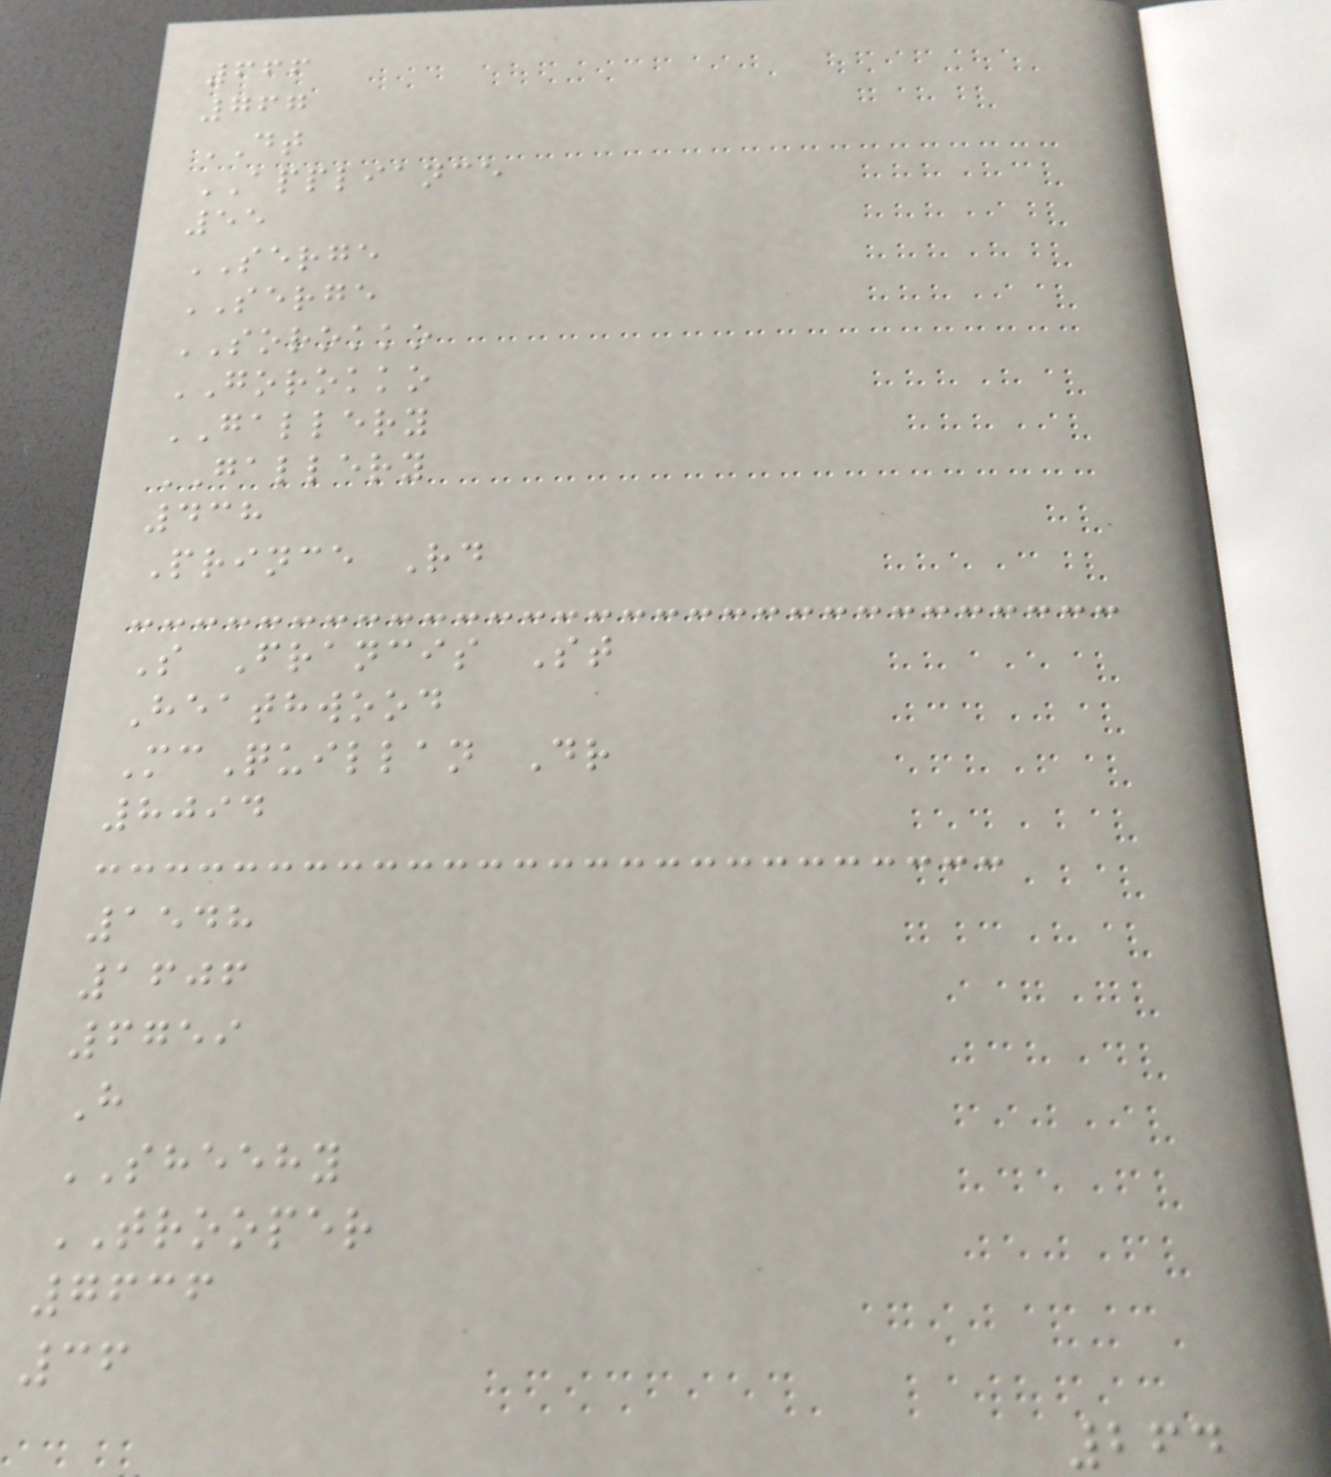666
767
DT
APPLIANCE
55
SERGE
SERGE
SOROKKO
GOROKKO
GALLERY
GALLERY
438
Prince Rd
S Francis St
Heathwood
McQuillan Dr
8094
1548
1606
6759
H
SHEEHY
TROOPER
7636
36
264
